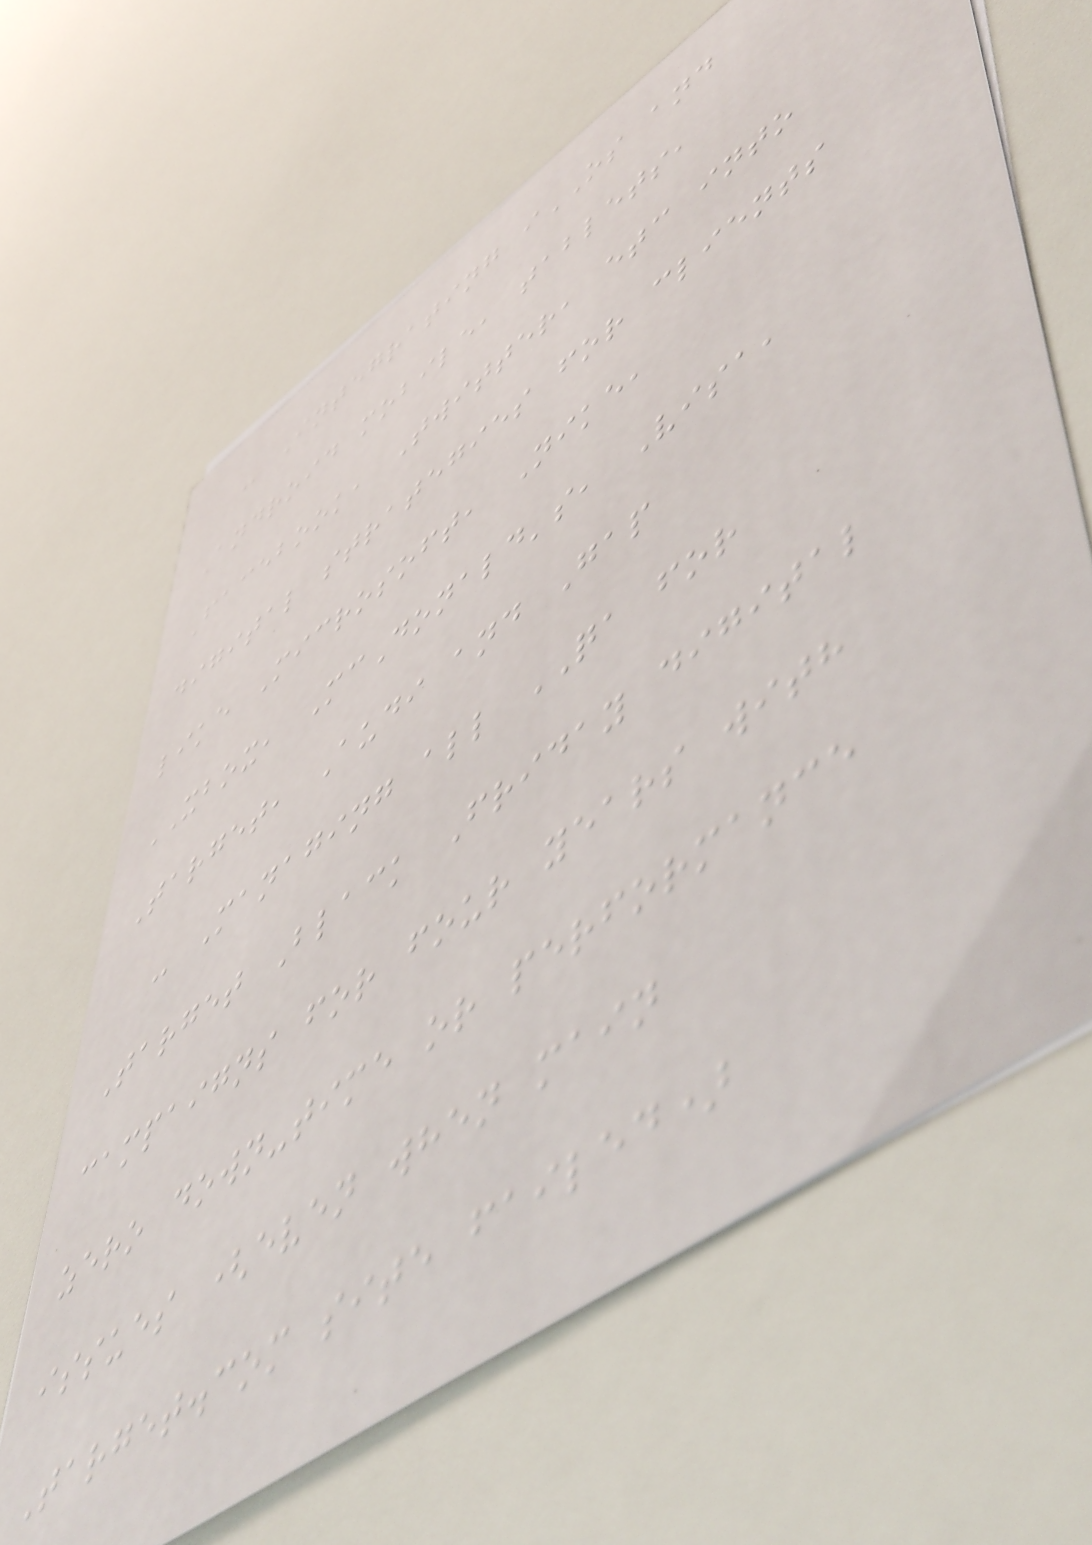- Integrating iOS and
Android mobile, tablets,
Facebook, Twitter, etc into
digital strategies for clients
like Microsoft, Nike,
XBOX, McDonald's, Visa,
Target, Audi and Gap
- Managing all QA for
Target Black Friday digital
campaigns for four years with
zero down-time or performance
issues (even when main
Target.com site failed)
